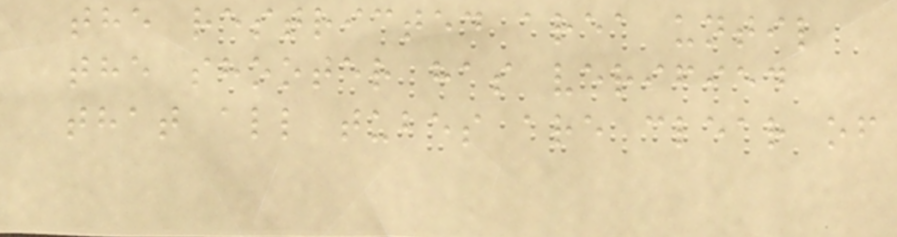the restricted area until
the shooter has verified
that all tubes are clear of
